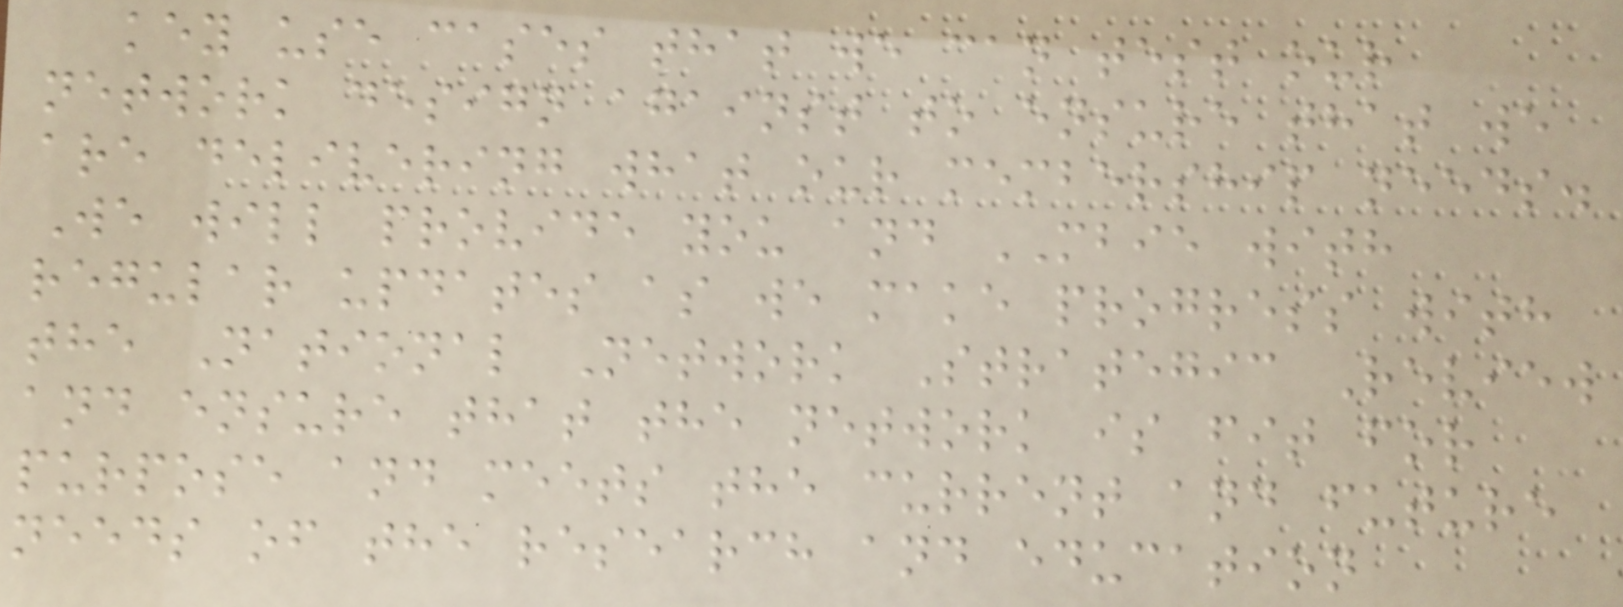key use cases that we can test our
network design against to ensure that we
are delivering what our membership needs.
We will provide you and MBIE with
regular updates as we make progress with
the National Network Strategic Review
and ensure that the network is fit for
purpose and meets the current and future
needs of the research and education
